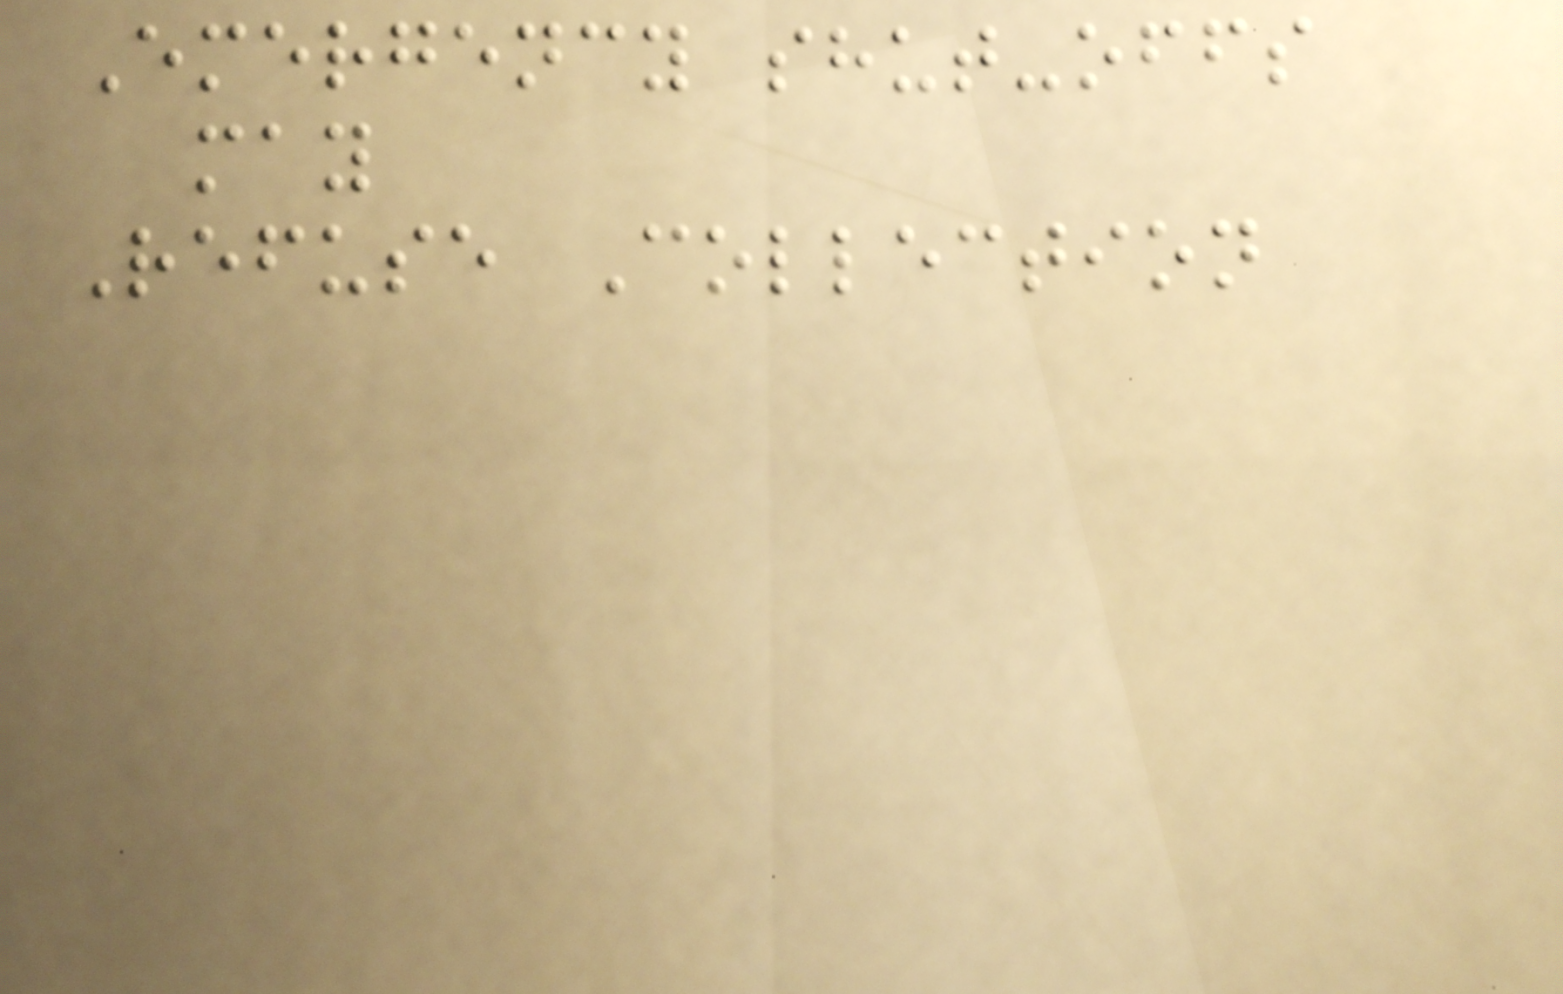Emergency shut-offs
may
Refuse Collection
